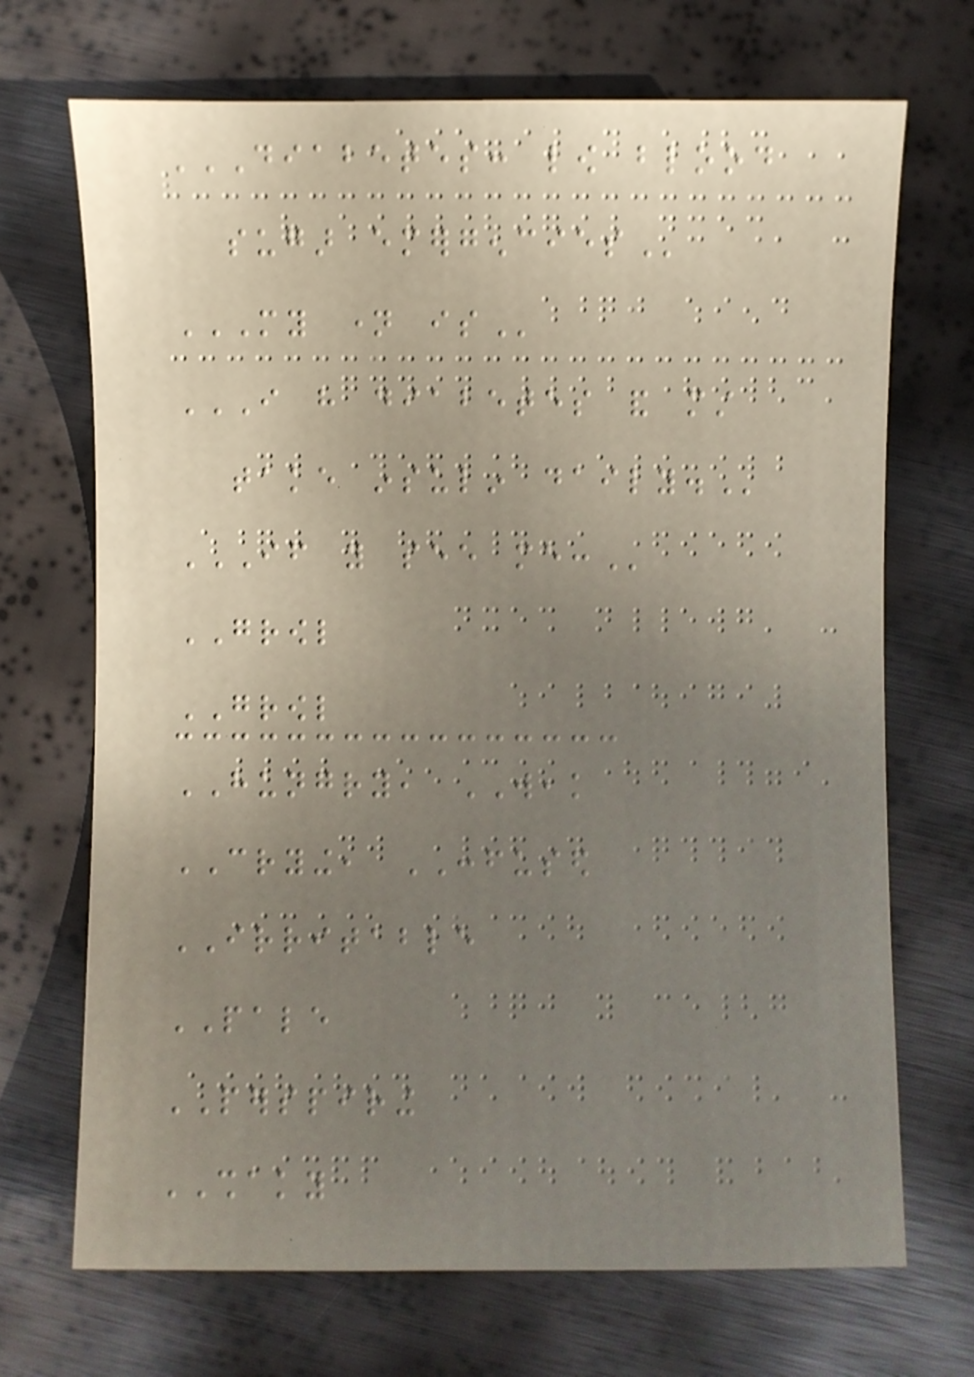DIABETES: LOW BLOOD
SUGAR EMERGENCIES
MY NAME IS
I HAVE DIABETES AND MUST
TAKE INSULIN DAILY.
IF YOU SEE ME:
GROWL
GROWL
HUNGRY, WEAK
CRYING, CONFUSED
IRRITABLE
PALE
PERSPIRING
SHAKY
